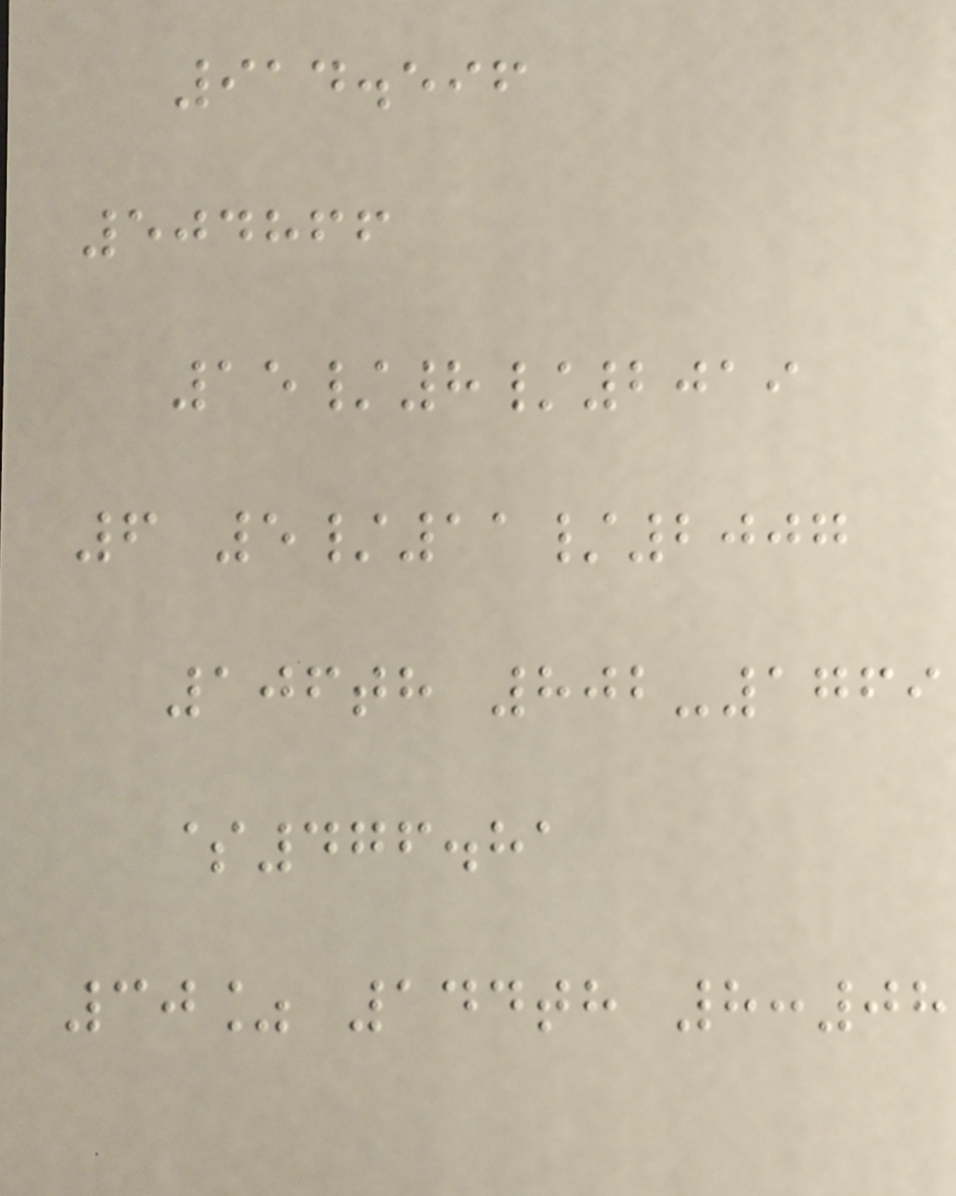914.596
504866
15/8/2019
6 5/11/2007
106th 802-1769
$476.81
30% 144th 8:08
